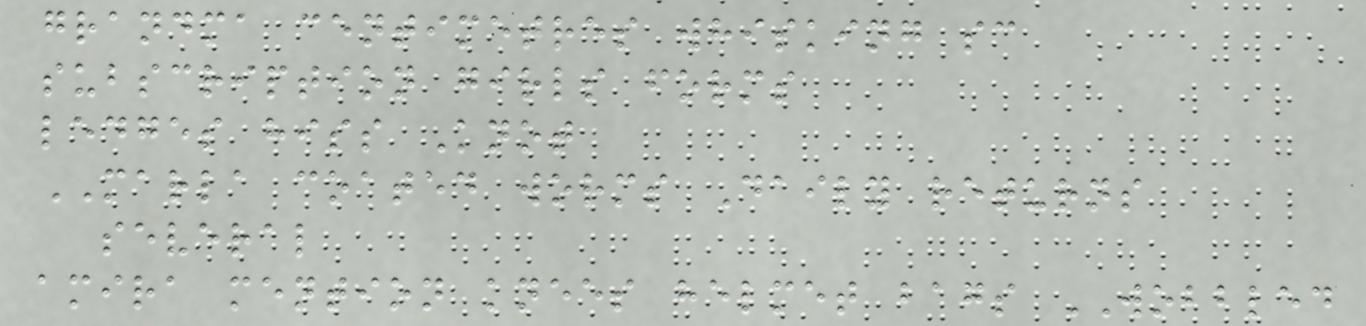grandma centimetres whisking sc
subscription girls forms
ledges hiss Knot
MARLA coated worms Daily returns
several
amira mention knees helmet bags WOBBLED
